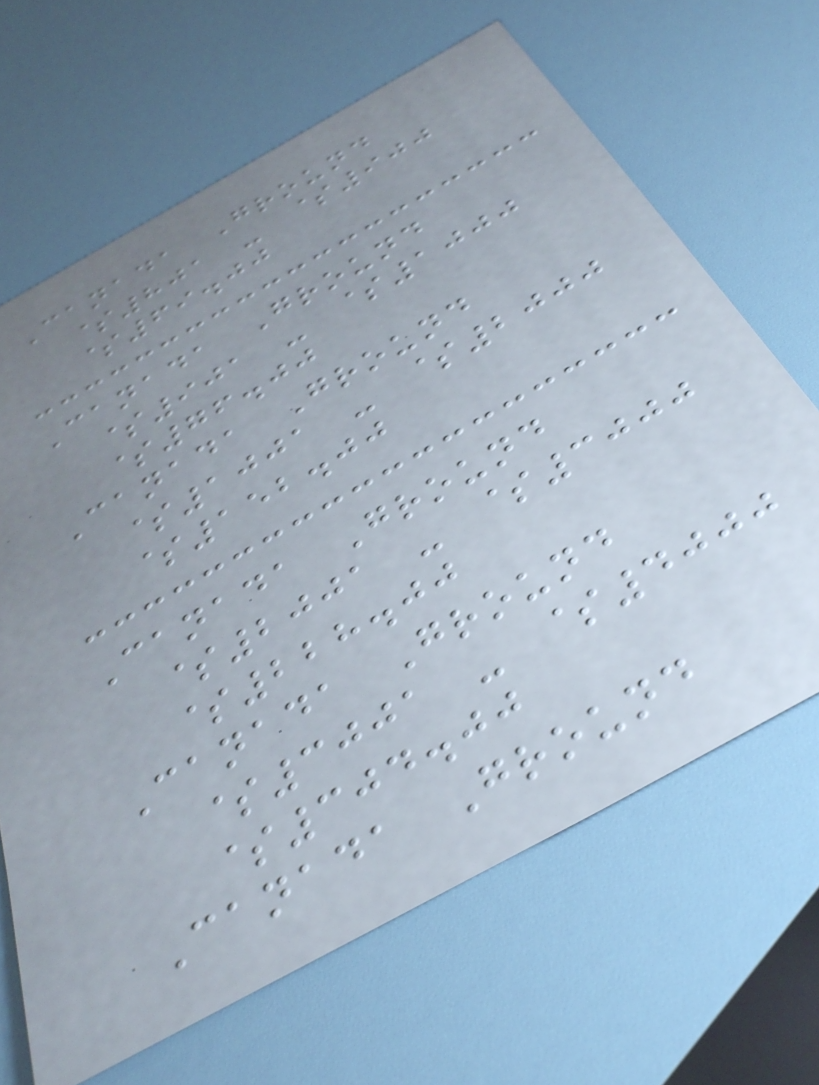Canada Ground
$801 - $900
$69.00
Canada Ground
$901 - $1000
$76.00
Canada Ground
$1001 - $2000
$152.00
Canada Ground
$2001 - $3000
$228.00
Canada Ground
$3001 - $4000
$304.00
Canada Ground
